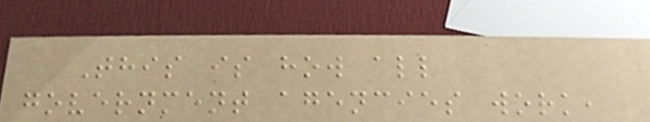This is how all
government agencies work,
